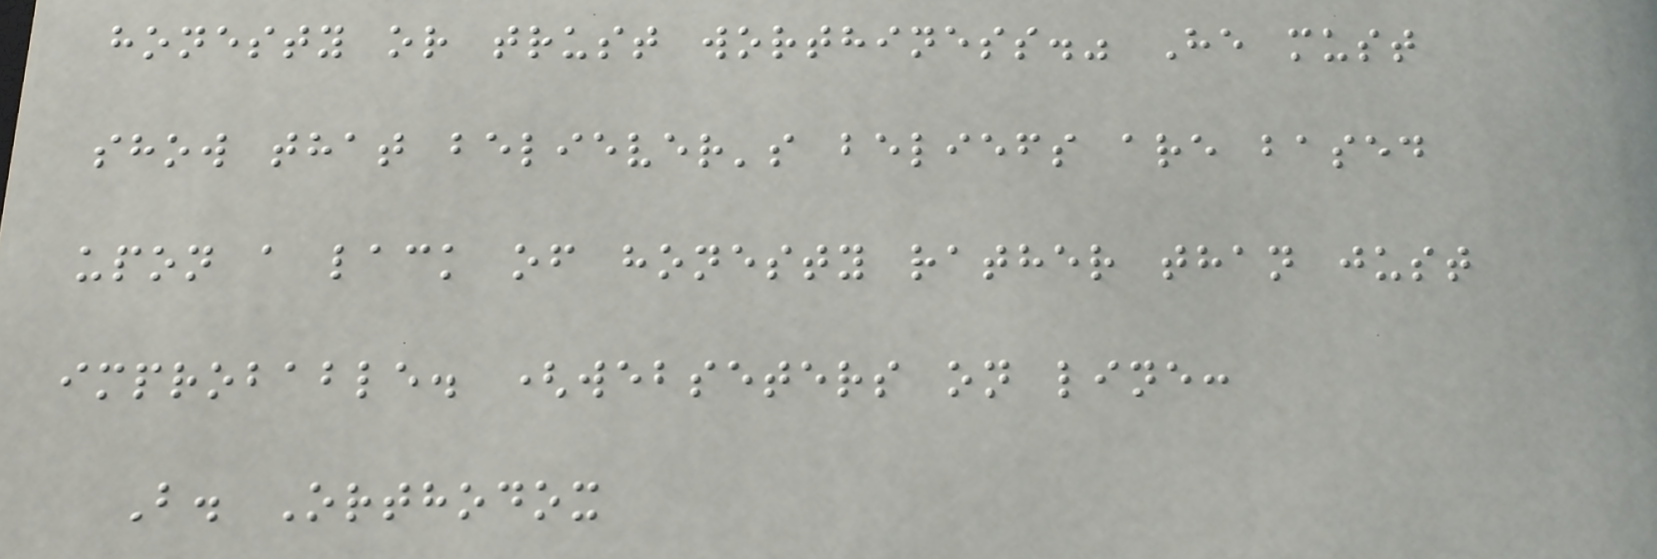honesty or trust worthiness." He must
show that believer's beliefs are based
upon a lack of honesty rather than just
improbable. (webseters on line:
B. Orthodox
